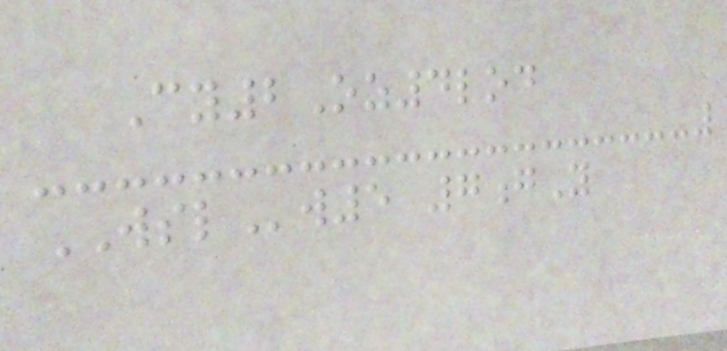Cy2Oz4lod
WSLw5 7gY
